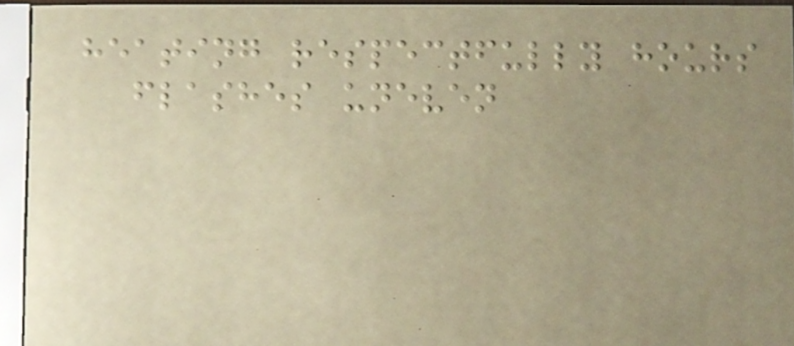heating respectfully hours
flashes uneven
